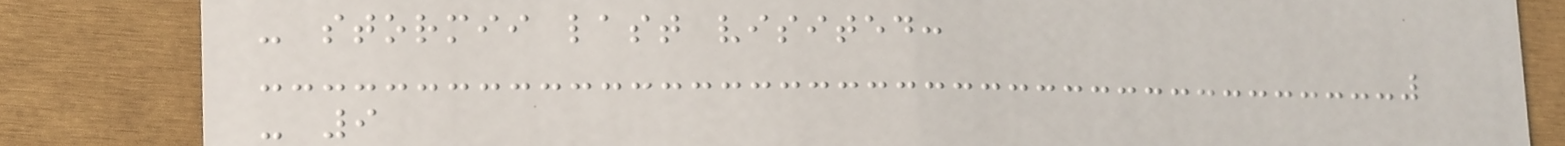- stormii last visited:
- 9
